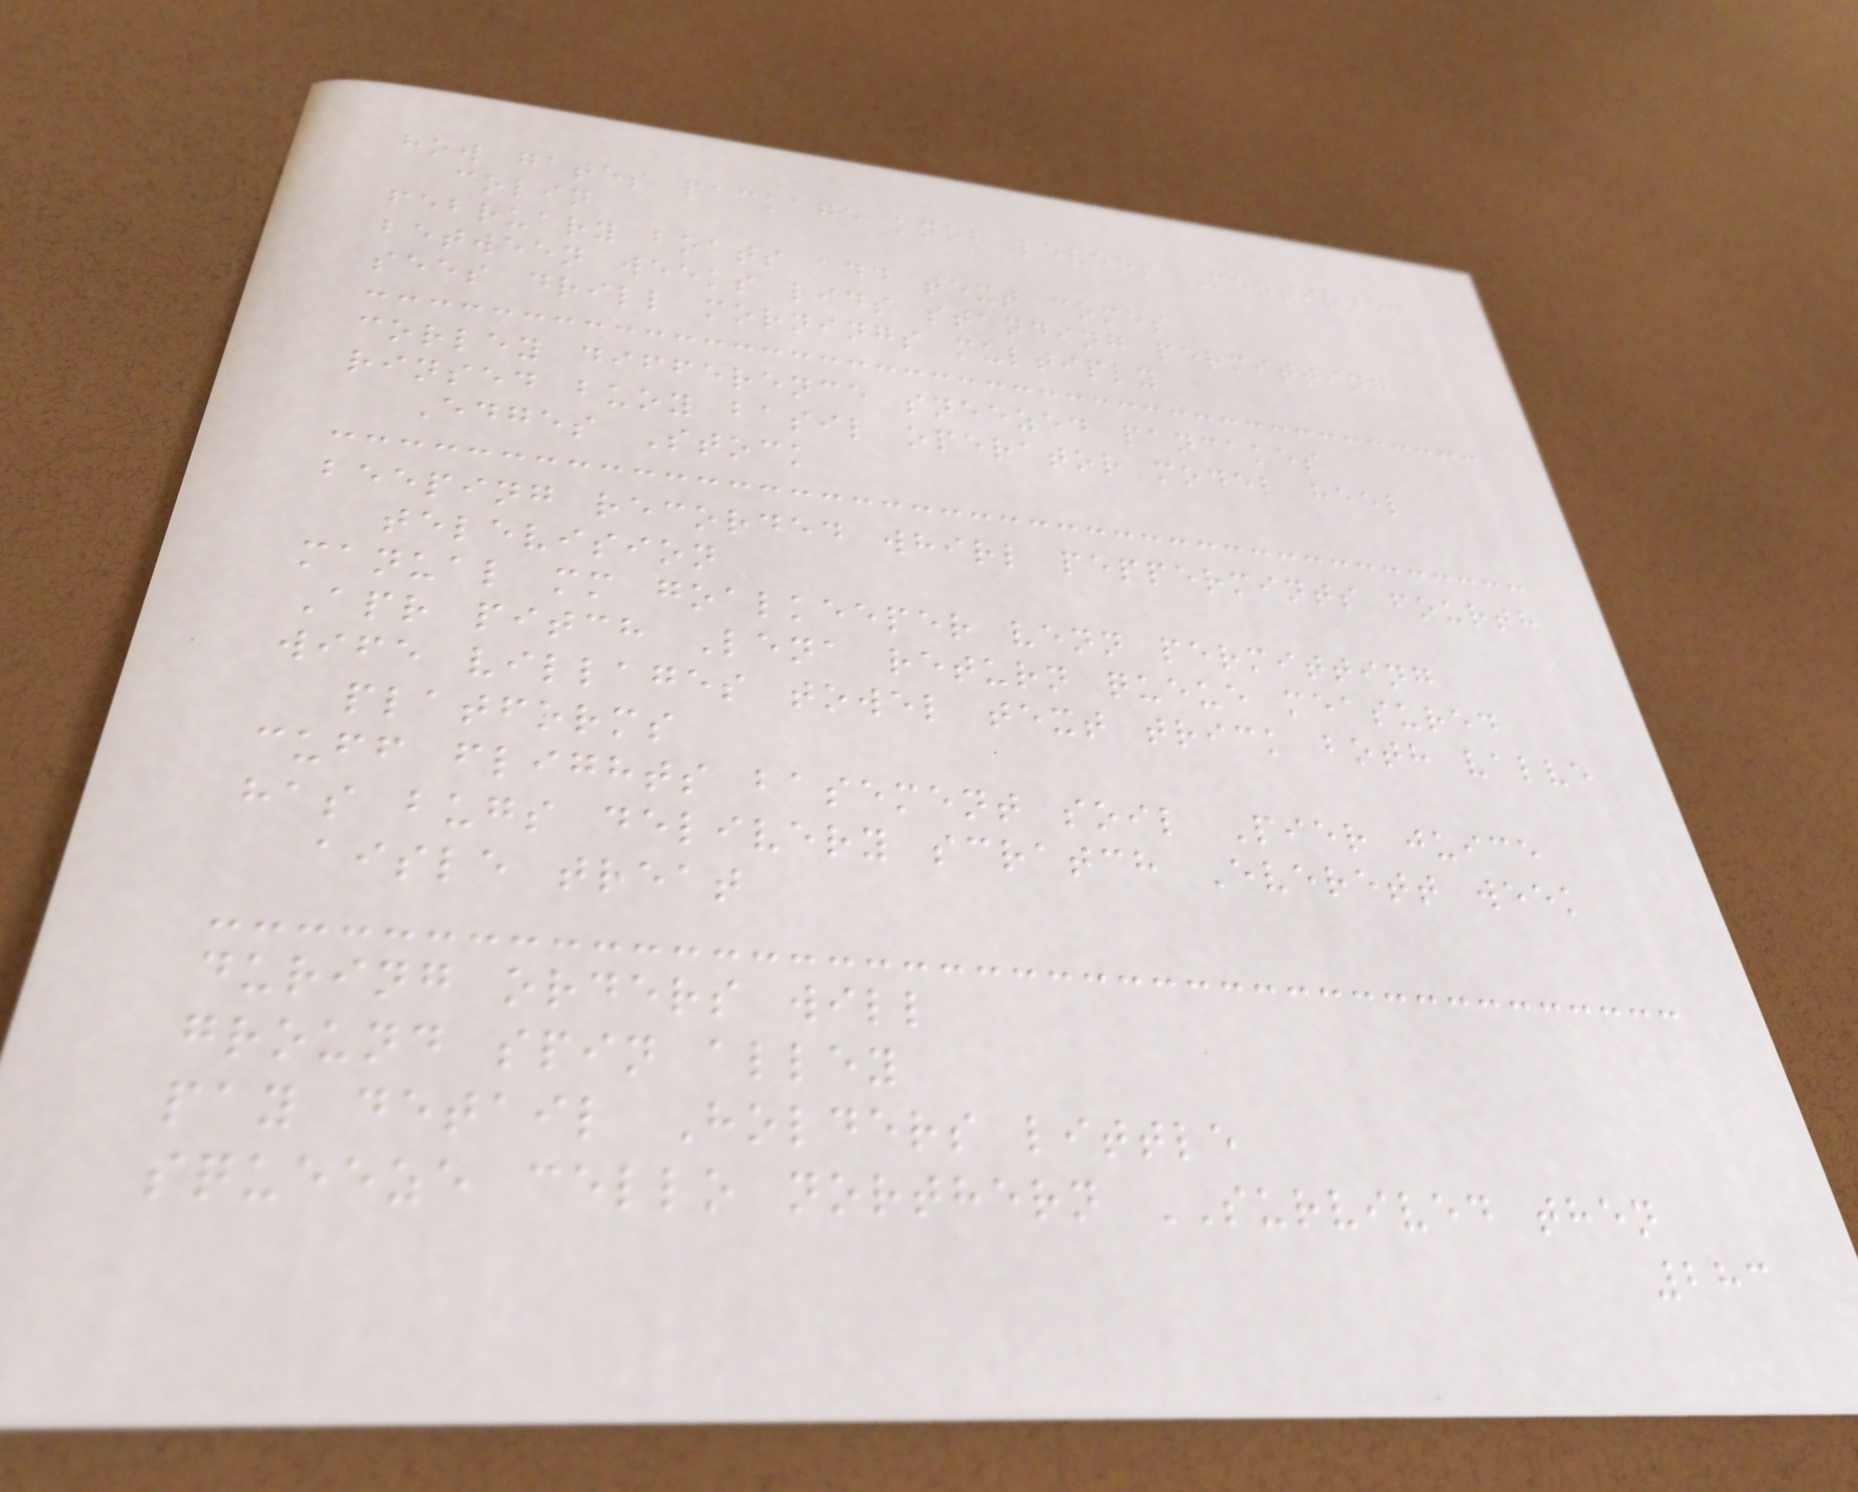how gates package knob levers Mentioned
colin
february boats add text comes
between weeks lids standing permitting
sees drill mornings multiply
corley difference sneezed pancakes
rinsed buoy basil operator model heel
Edges Stock
beeping recorded whirl peppermints fourth
television
manual mm goalkeeper venn permitting
Apr pitch Lena return queue measured
wife villages towel text trick both valve
platforms
cuff flights basement soil Pier juice
has bugs delivery scratch Everett week
aisle treat
during orders will
ground spin alley
pay detail Holders little
squeeze cello northern SURVIVED then
283
